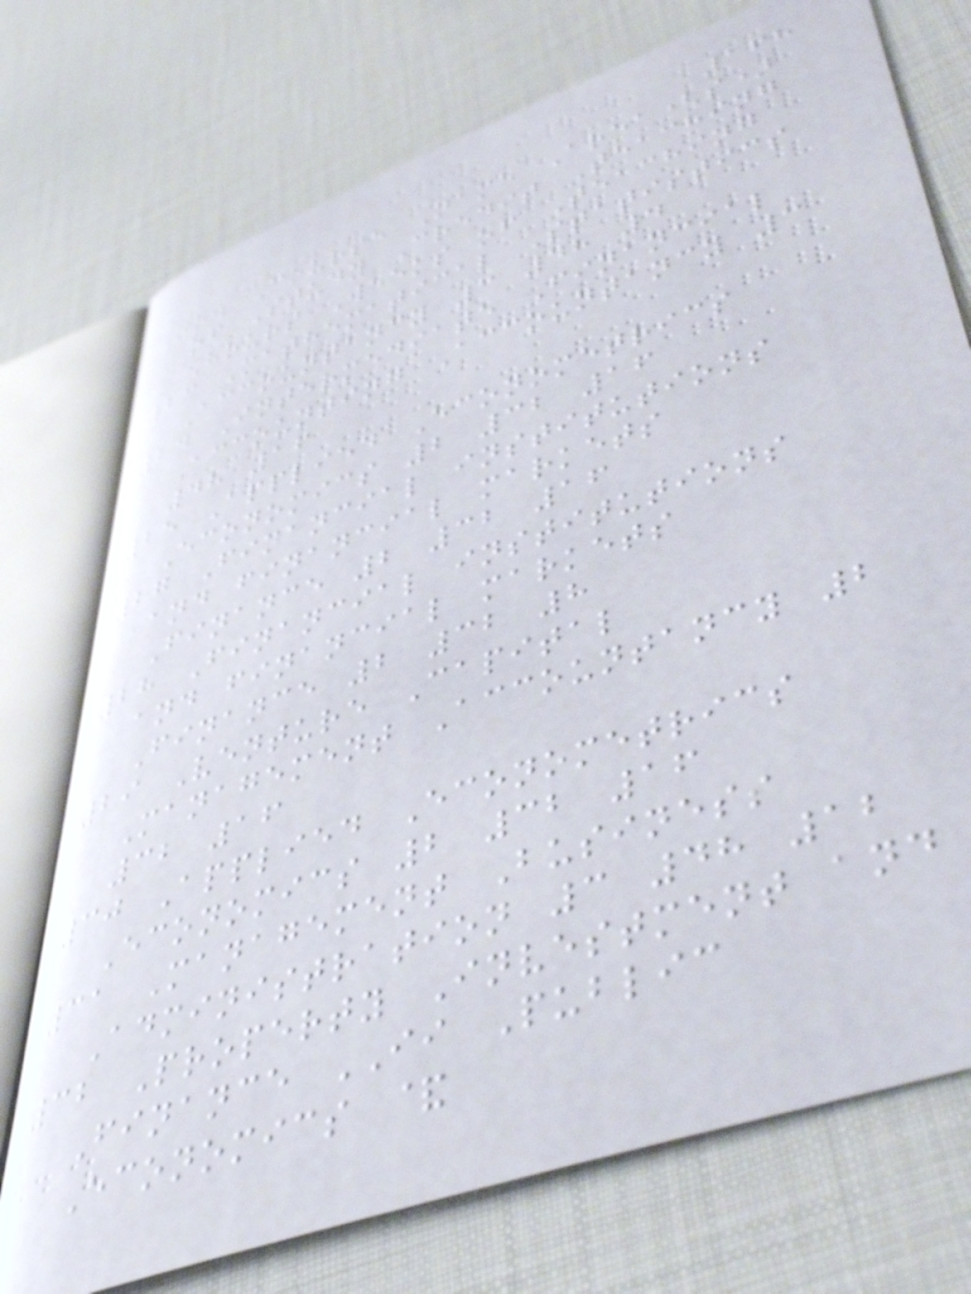168
No. Course Name Area(s)
of Study Credit Teaching
Hours Weeks of Teaching
23 Mathematical Statistics
Accountancy 3 48 4
24 Intermediate Financial
Accounting Accountancy 3
48 16
25 Applied Econometrics
Economics 2 32 16
27 Financial institutions
and financial markets
Finance 2 32 16
28 Financial institutions
and financial markets
Finance 2 32 8
29 Venture Capital
Management Accountancy 2
32 16
30 Applied Econometrics
Economics 2 32 16
31 Management Business
Administration 3 48 12
32 Property Investment and
Finance II Public
Economics &
